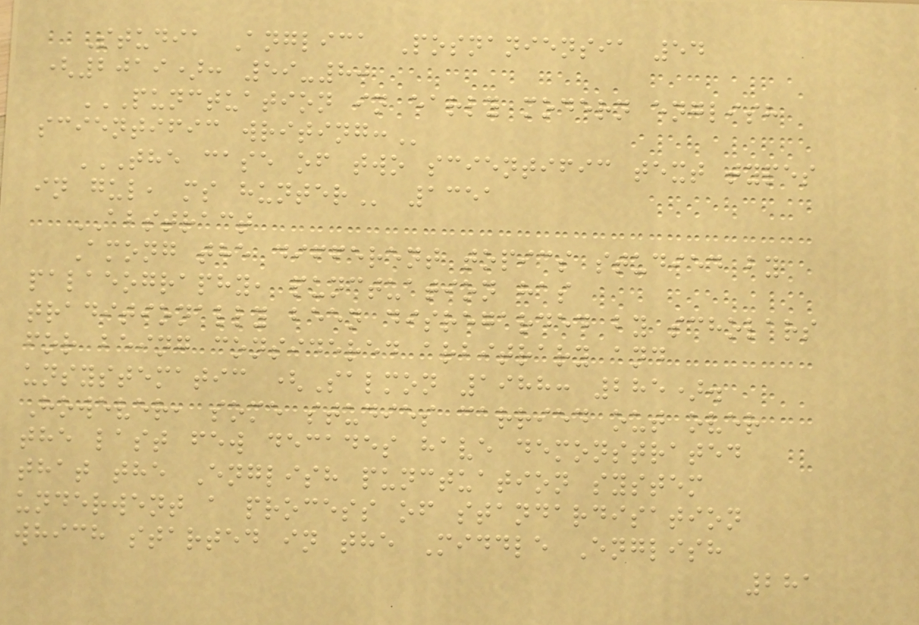Studia Anglica Posnaniensia 54
(2019): 59-80
PUNCTUATION IN EARLY MODERN ENGLISH
SCIENTIFIC WRITING:
THE CASE OF TWO SCIENTIFIC TEXT TYPES
IN GUL, MS HUNTER 1351
ABSTRACT
Among the different topics studied by
palaeography, punctuation has
traditionally been disregarded by scholars
for being considered arbitrary and
unsystematic (Salmon 1988: 285).
However, some studies carried out over
the last few decades have demonstrated
that the English punctuation system
underwent a process of standardisation
which started in the Middle English
281
